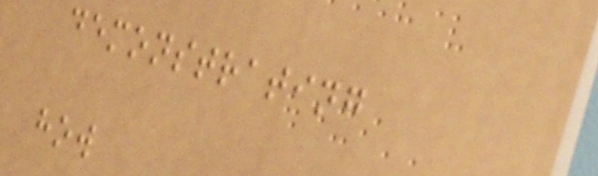demonstrating
how
